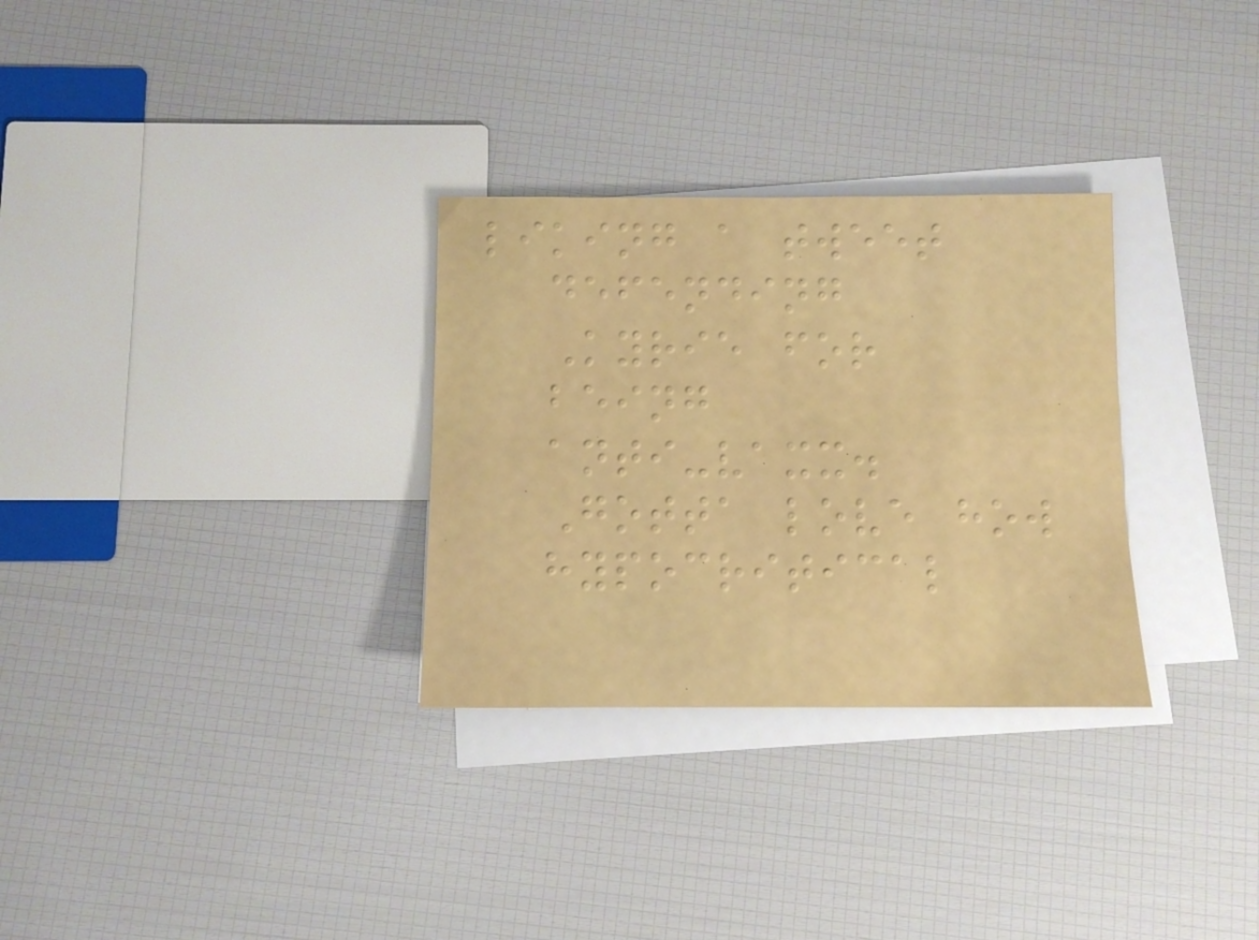liking a tweet
defending
Kyrie for
being
anti-vaxx.
Gotta love how
hypocritical
